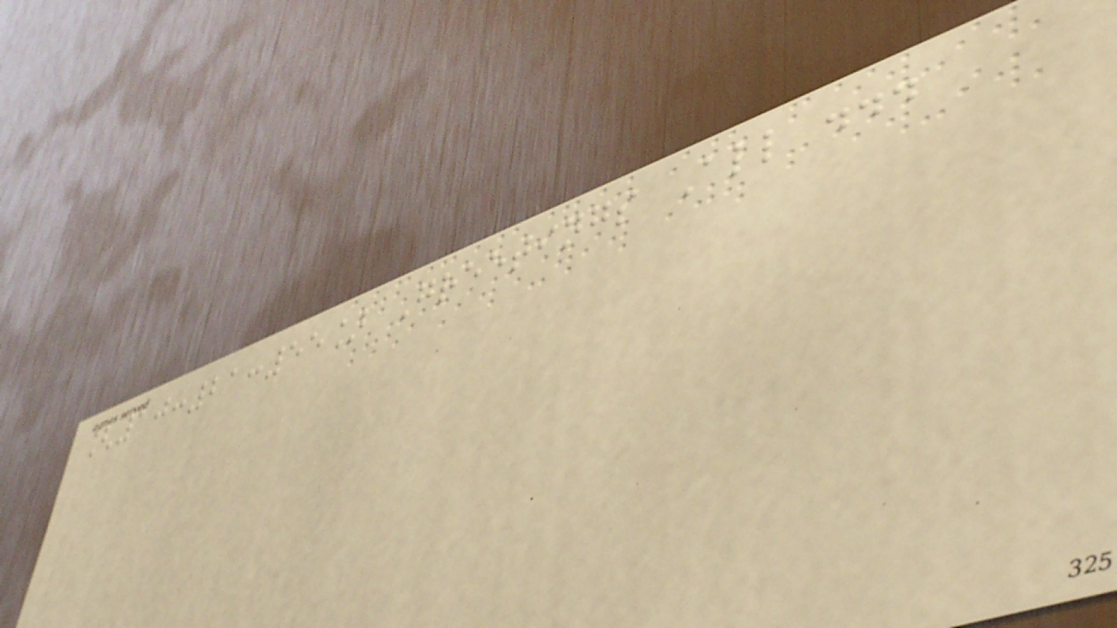[10:21:55] Greetings All ...
